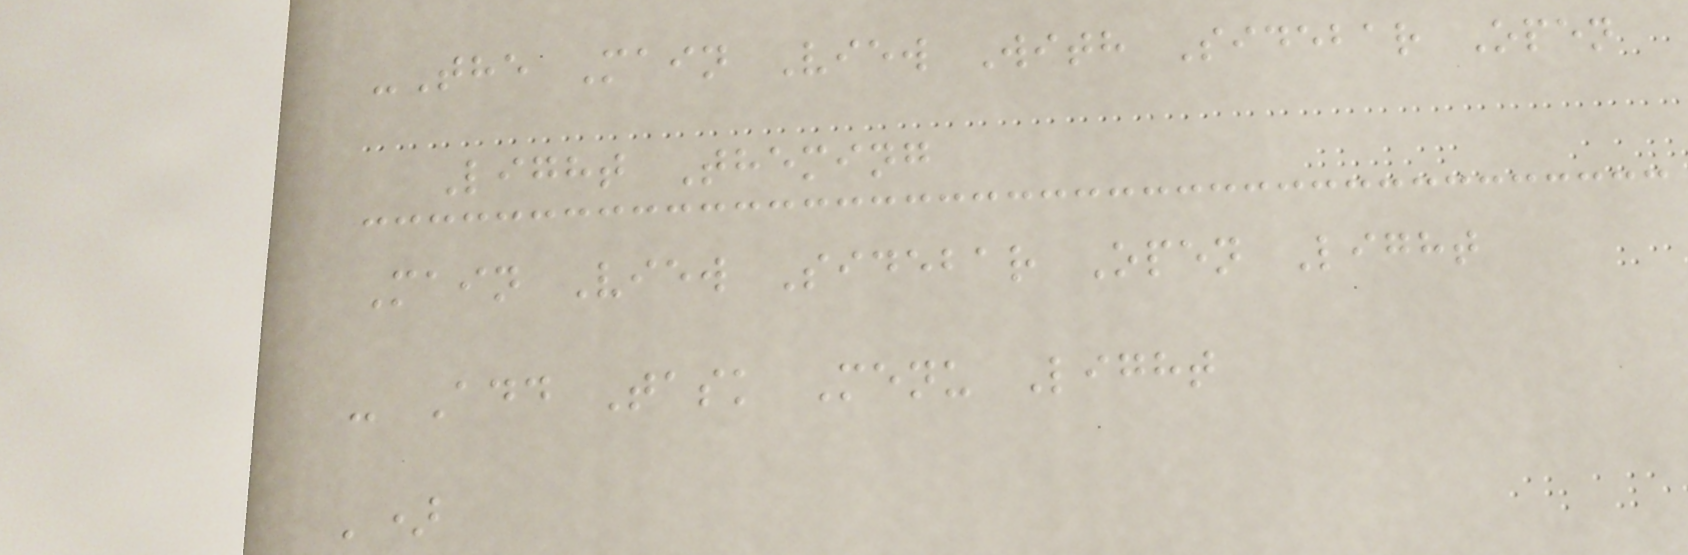-The Main View With Sidebar Open
Light Theming
Main View Sidebar Open Light
- Add Task Menu Light
')
